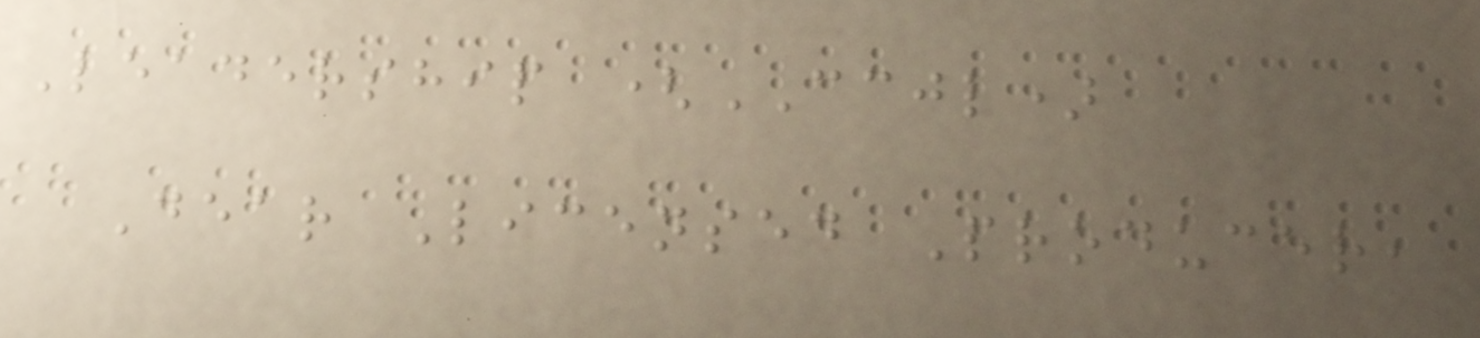Leadership (CCJL)
Dear Licensed Producer,
